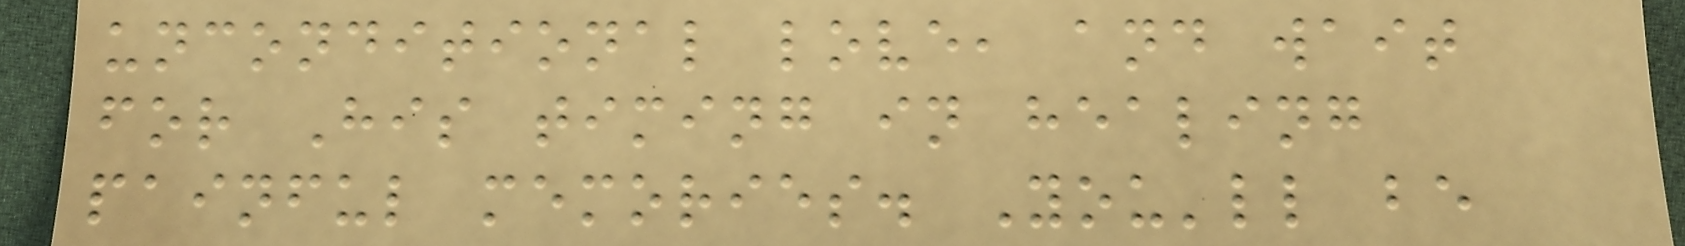unconditional love, and wait
for His timing in healing
painful memories. You'll be
